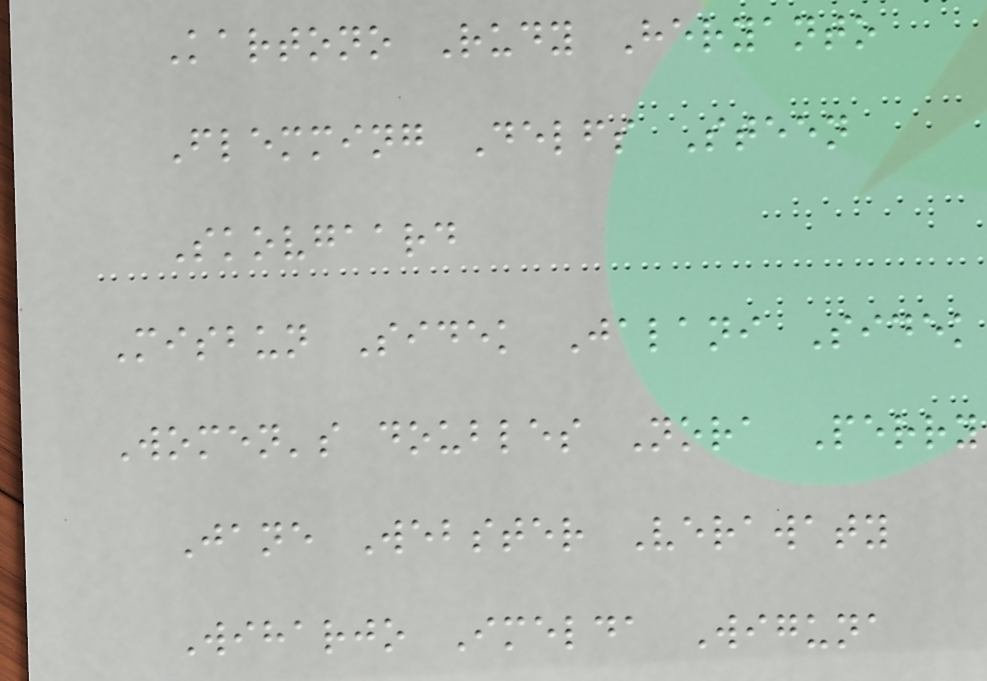Kartono Rudy Heryanto
Flemming Delfs Steen
Skovgaard
Misbun Sidek Jalani Sidek
Women's doubles Nora Perry
Jane Webster Verawaty
Wiharjo Imelda Wiguna
